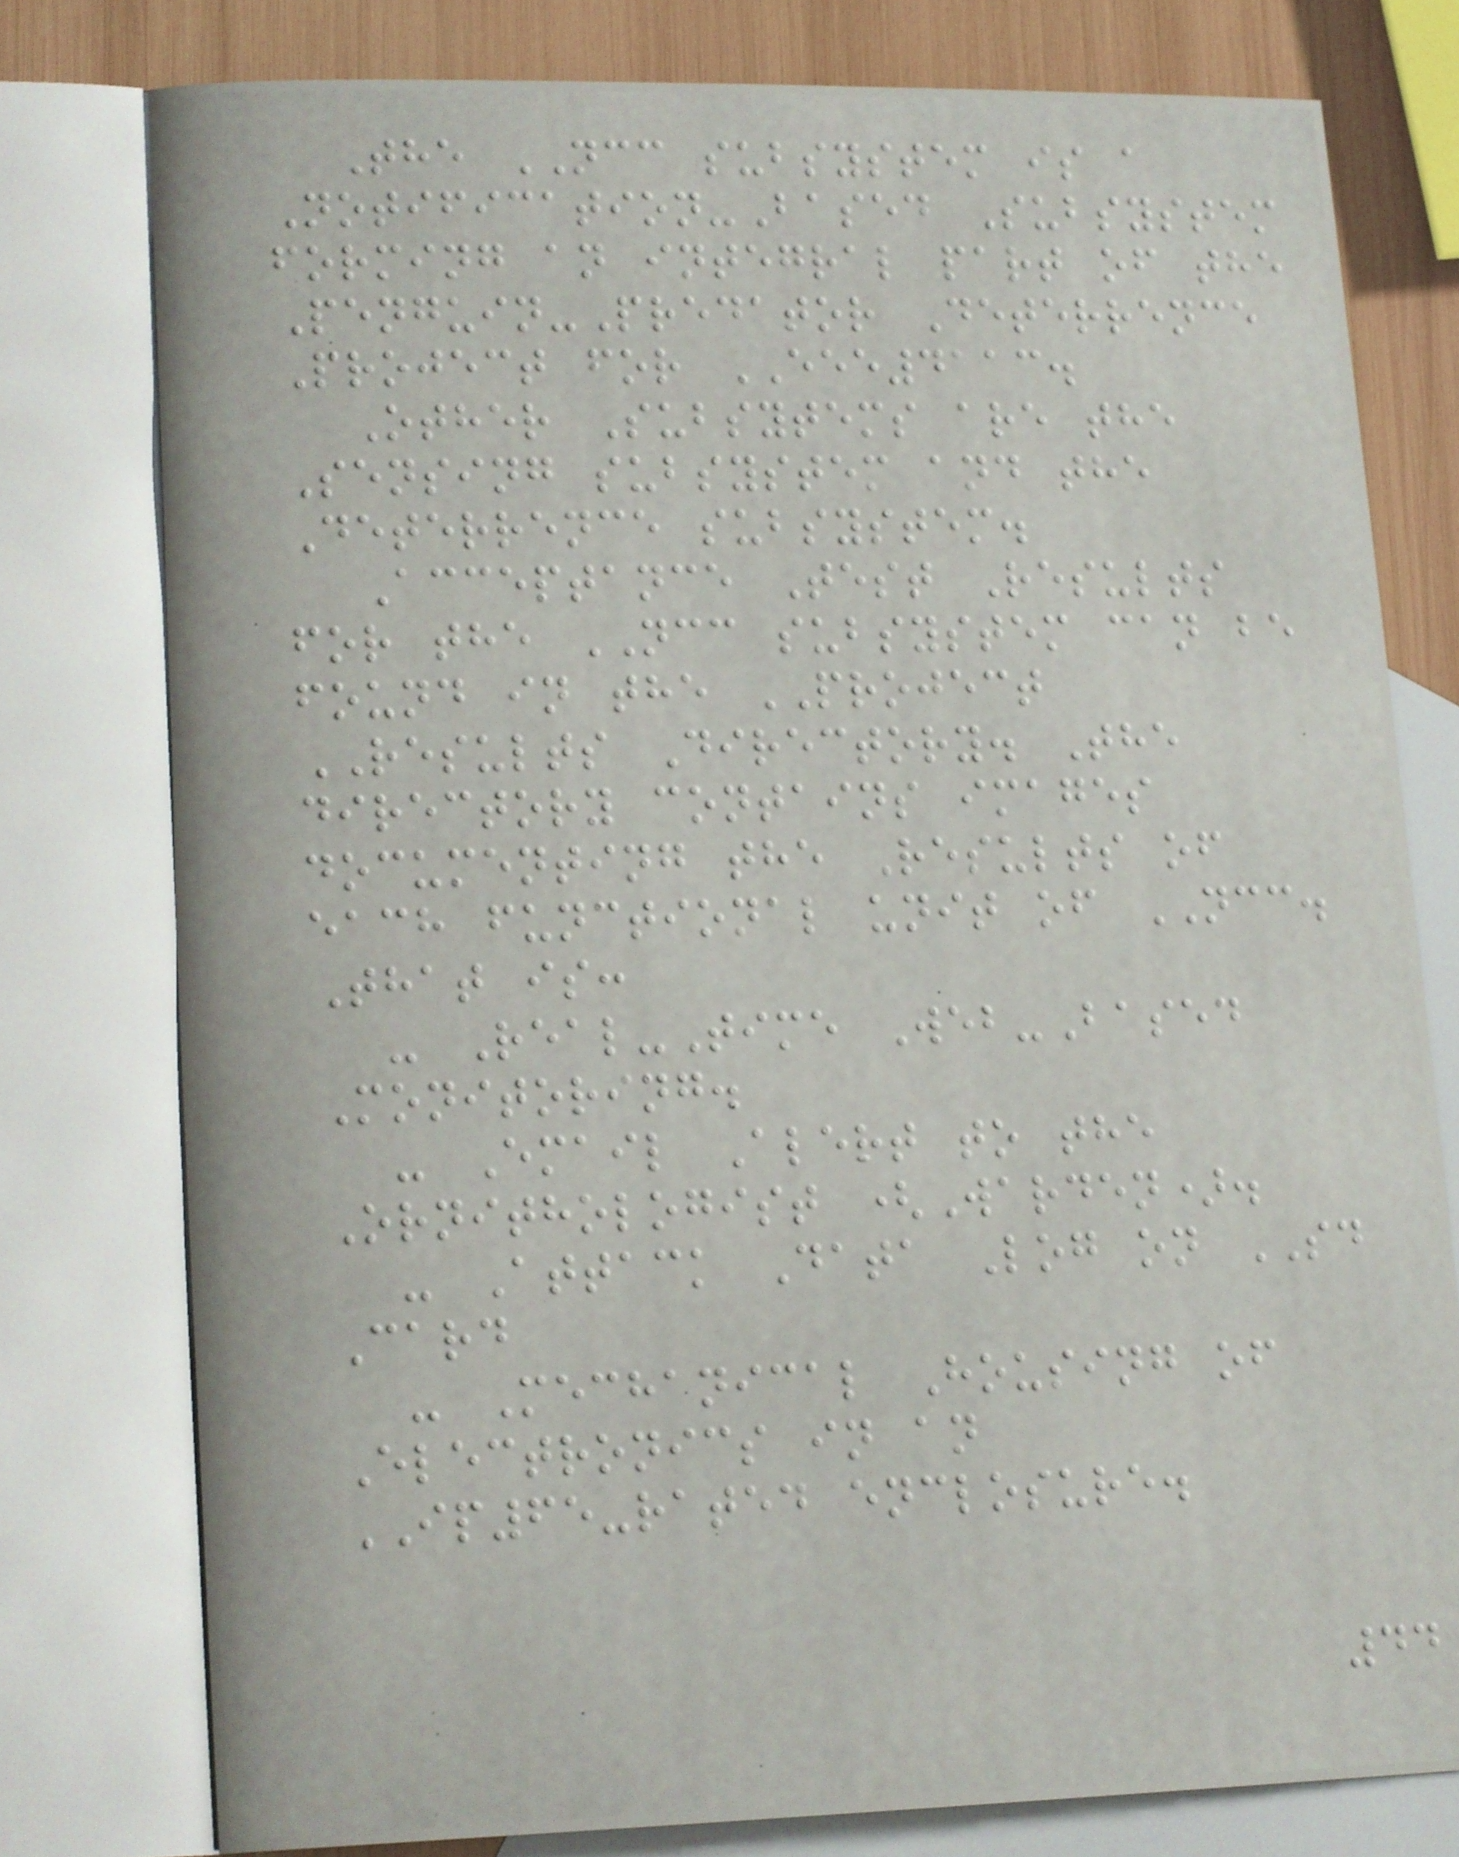The NCC subsystem is a
Notification-Based Subsystem
forming an integral part of the
Penguin-Predator Deterrence
Project for EEE4113.
Other Subsytems are the
Sensing subsystem and the
Deterrence subsystem.
Acceptance Test Results
for the NCC subsystem can be
found in the PROJECT
RESULTS Directory. The
directory contains images
documenting the Results of
each functional unit of NCC.
That is:
- Real-Time Web-Based
Monitoring.
- Email Alert to the
Ornithologist (Warden).
- Attack Data Log on SD
Card
- Mechanical Housing of
Electronics in an
IP65-rated enclosure.
44
